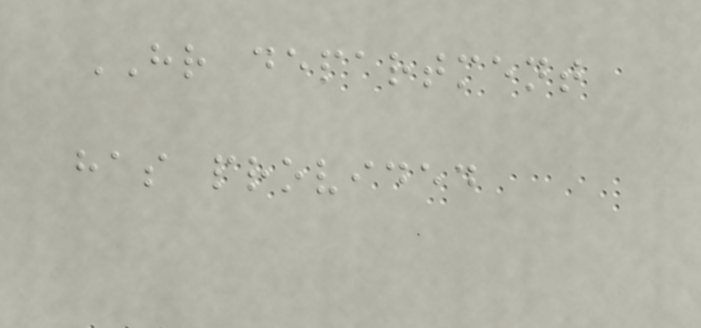HR department
has provided
